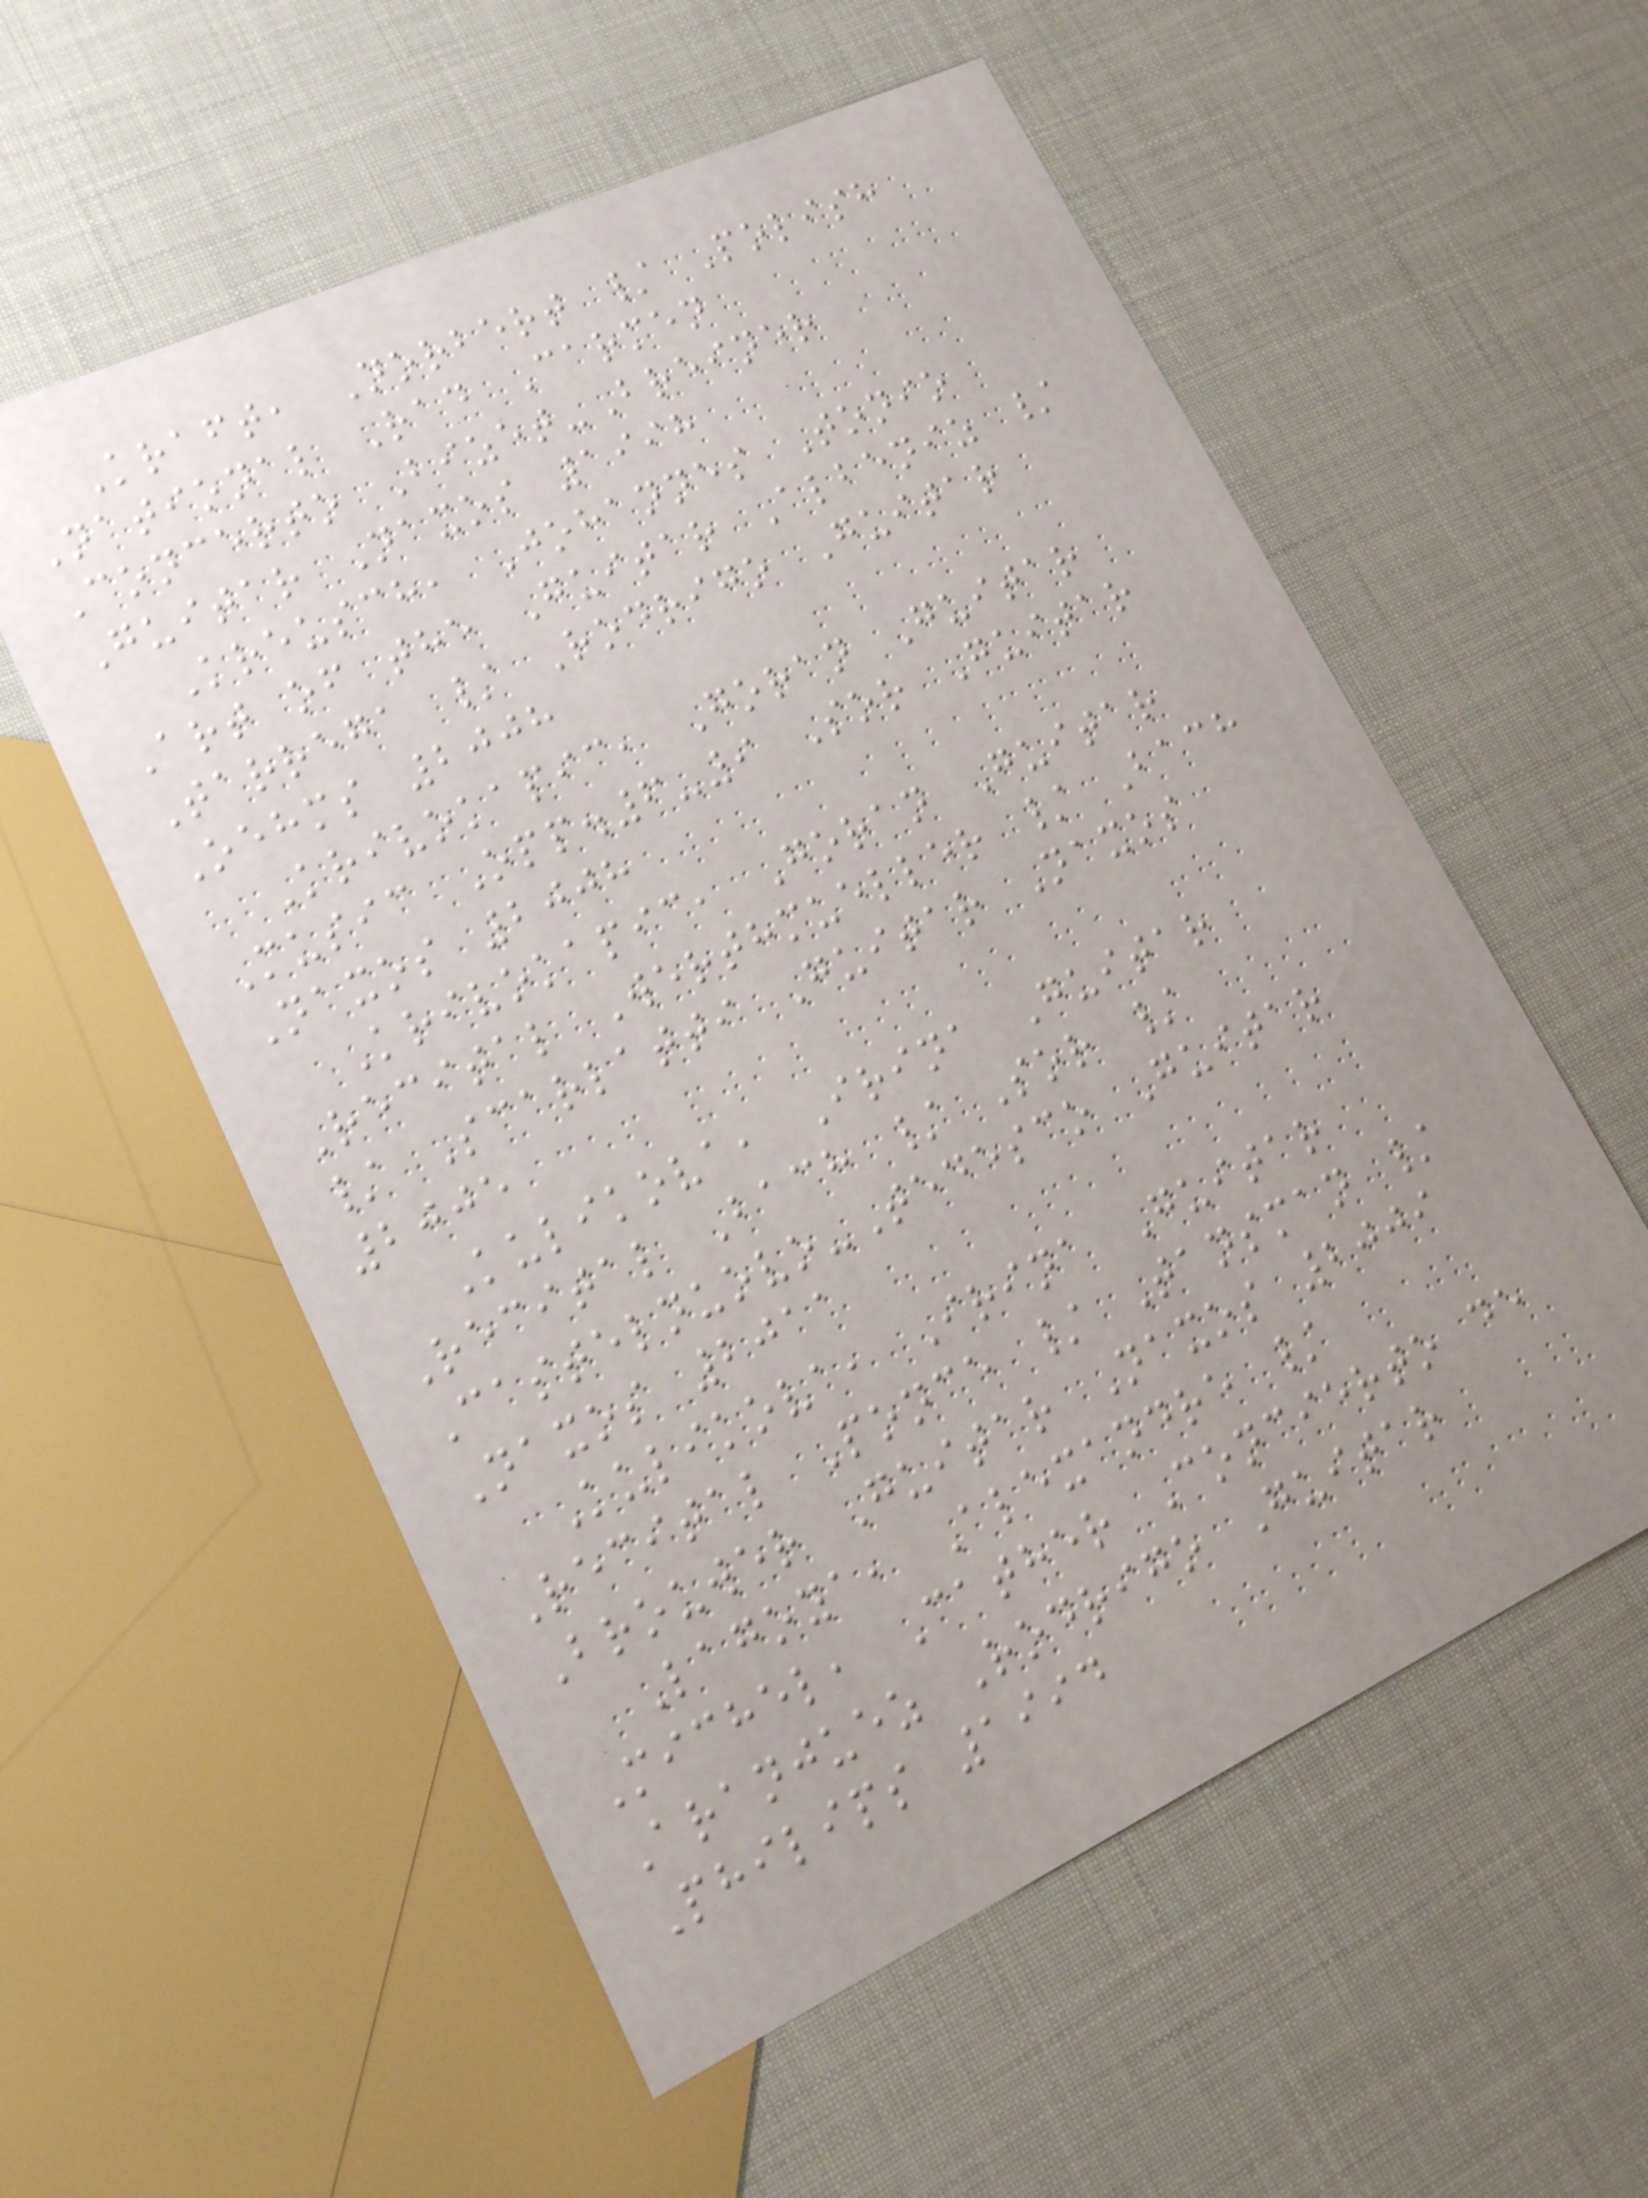Kraft, Norbert / Polish
National Rad Carmen
Concerto Bizet-Breiner
Guitar Naxos 1998
Kreusch, Johannes Tonio
Art of the Guitar Albeniz /
Tarrega / Rodrigo Guitar
Oehms 2008
Krivokapic, Goran Guitar
Music Opp.6-9 Sor Guitar
Naxos 2008
Krivokapic, Goran Guitar
Recital Werthmueller / Bach
/ Scarlatti Guitar Naxos
2005
Kulikova, Irina Guitar
Recital Bach / Sor /
Castelnuovo-Tedesco Guitar
Naxos 2011
Kulikova, Irina Guitar
Recital Ponce / Tansman /
Brouwer Guitar Naxos 2009
Lagoya, Alexandre /
Michel, Cather Concierto de
Aranjuez Rodrigo Guitar
Philips 1994
